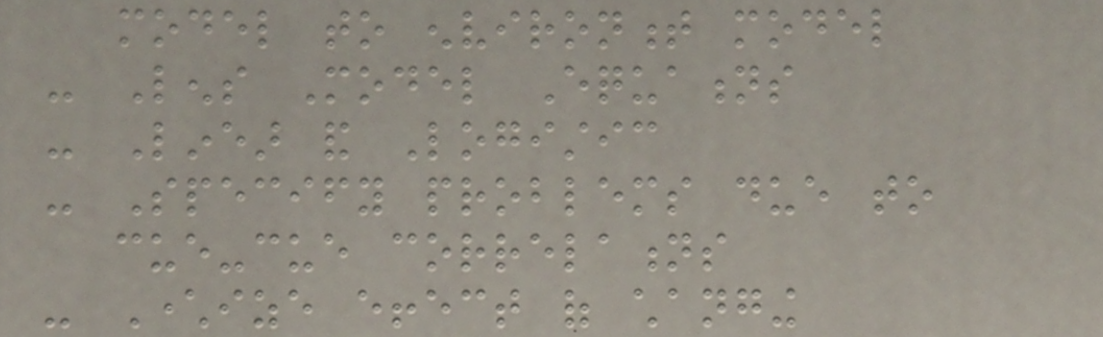model to environment model
- Lens Model Equations
- Linear and Logistic
- Specify problems due to
cue-cue correlations
- Characterize effect of changing
